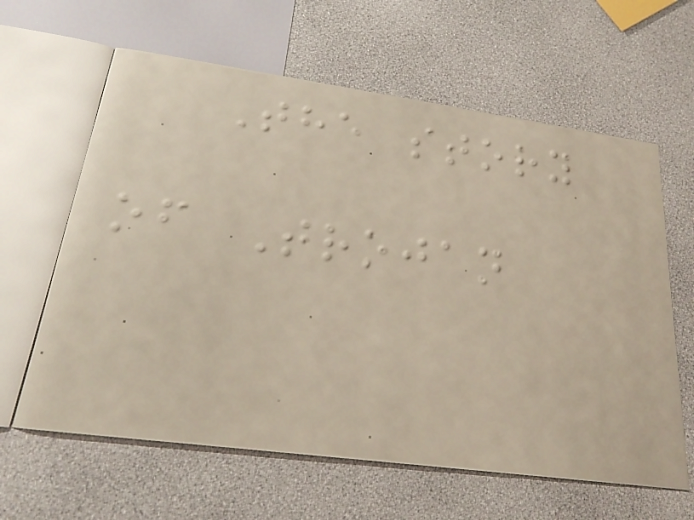The story
of Trojan
